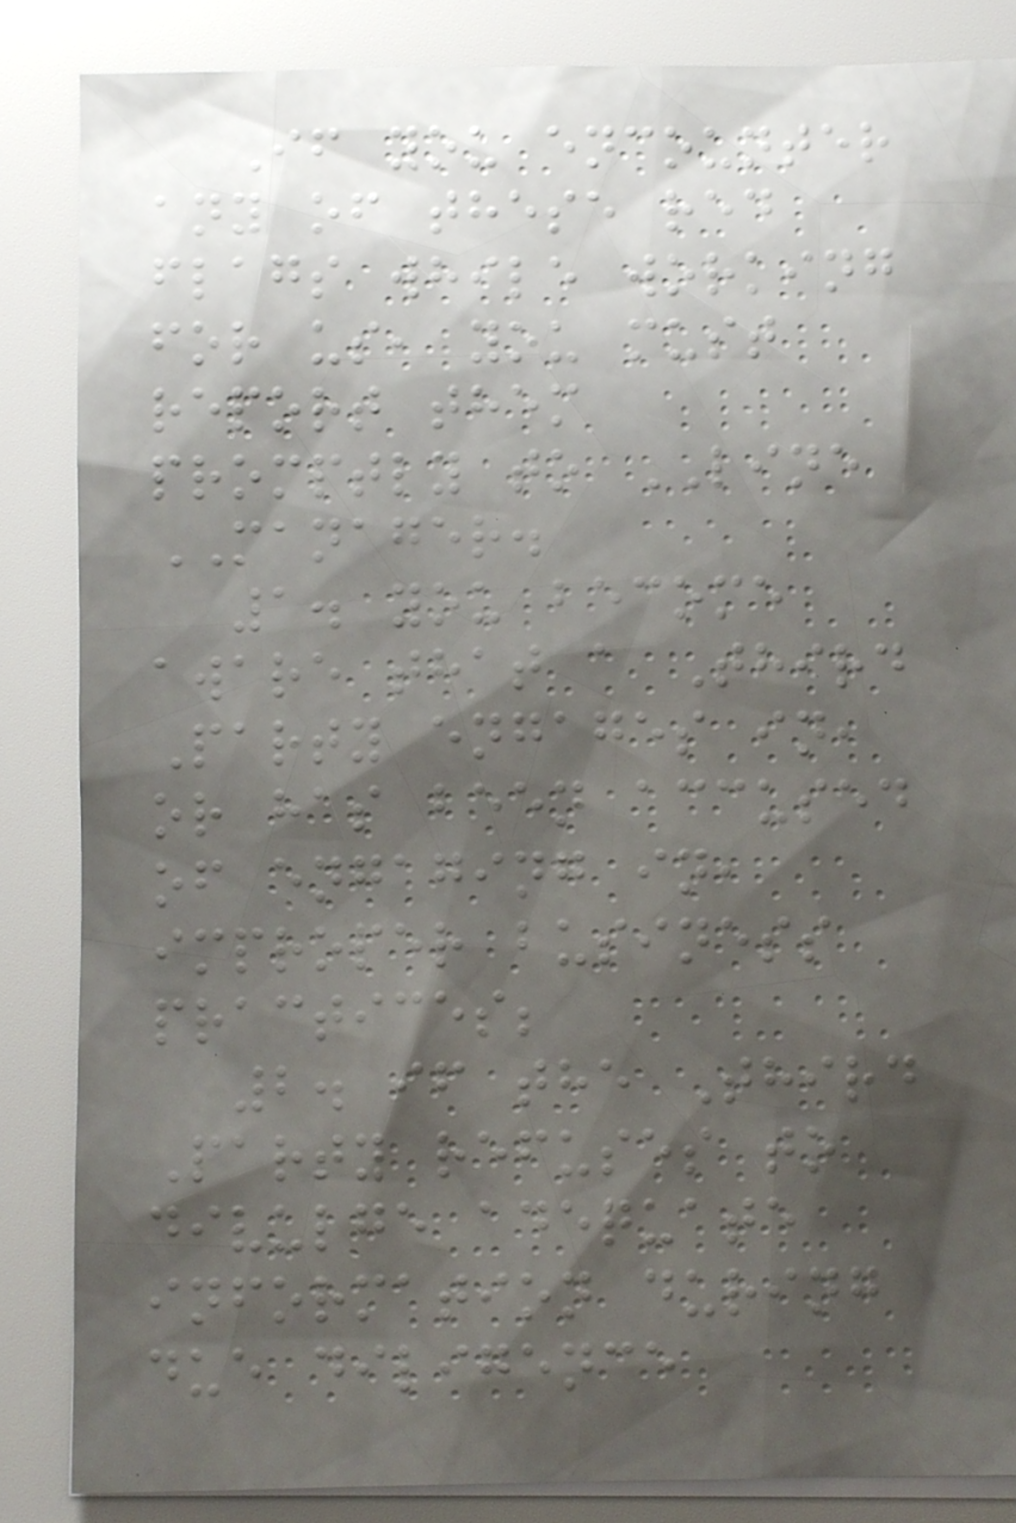If you encounter
any of these red
flags while working
for us, you must
report them
promptly to LINE
MANAGER.
1. you become
aware that a Third
Party engages in,
or has been accused
of engaging in,
improper business
practices;
2. if the Third
Party refuses to
divulge adequate
information during
due diligence
